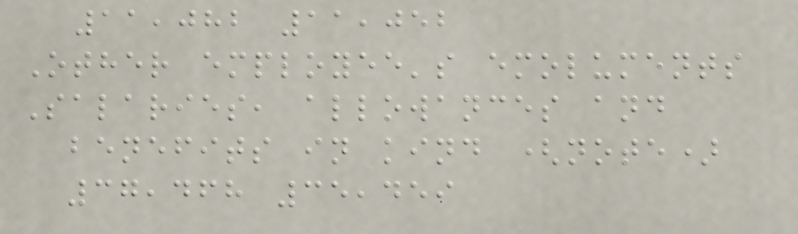11,082 11,052
Other employee's emoluments
Salaries, allowances and
benefits in kind (note)
37,468 35,459
